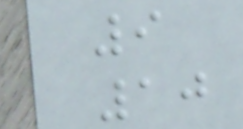9
10
